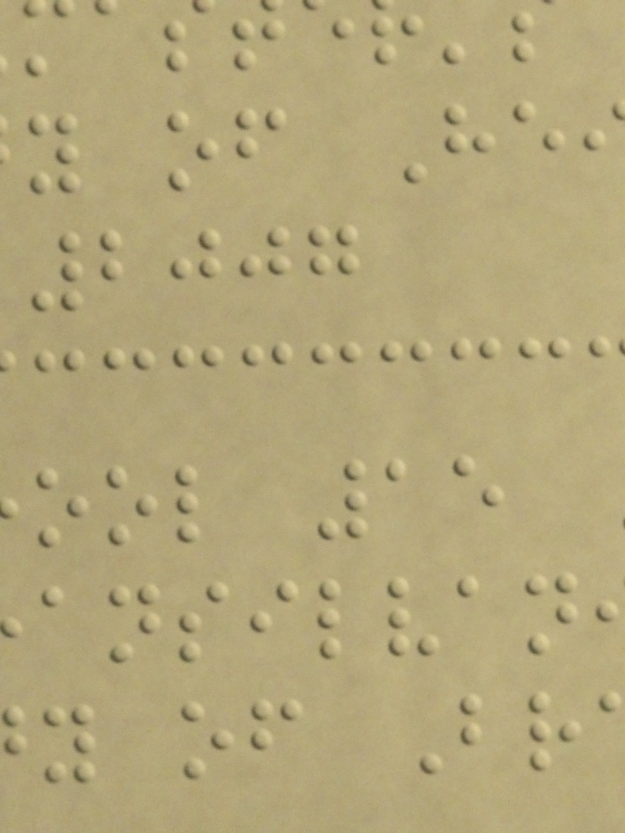y of He
2007
ool 15
y of Br
